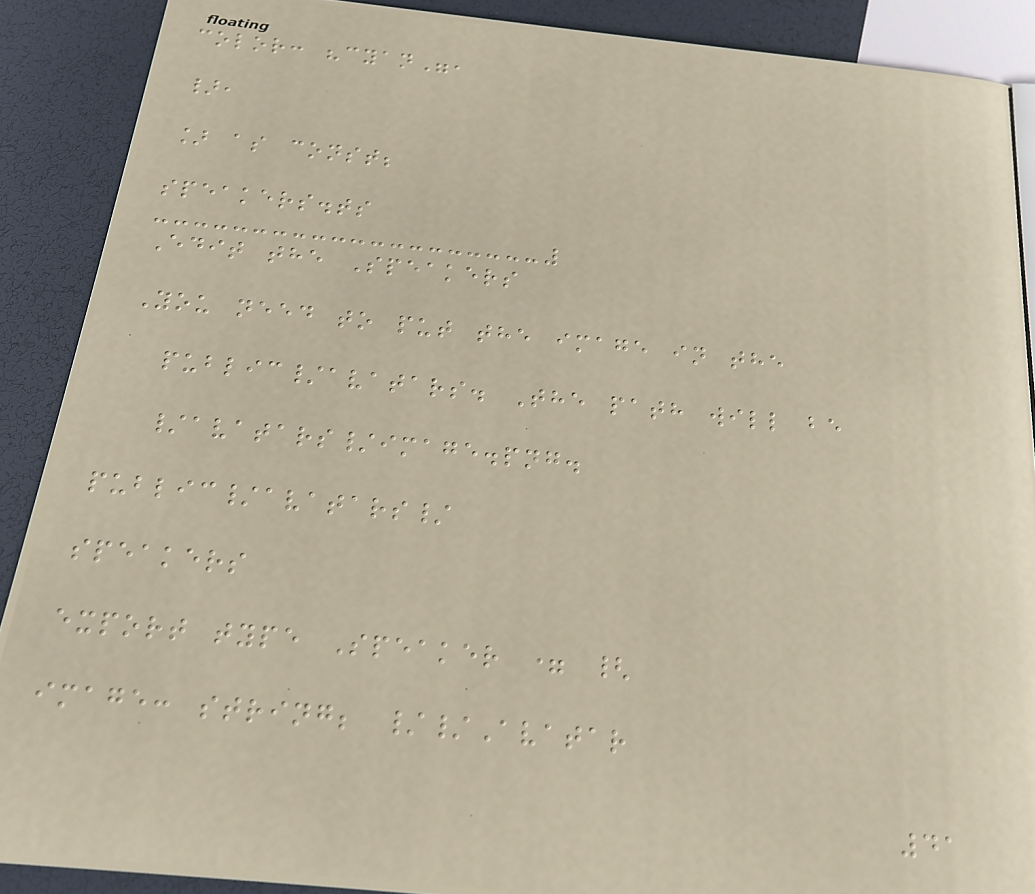color: "cyan",
},
] as const;
speakers.ts
Edit the Speakers
You need to put the image in the
public/avatars. The path will be
/avatars/image.png.
public/avatars/
speakers
export type Speaker = {
image: string; //Avatar
41
